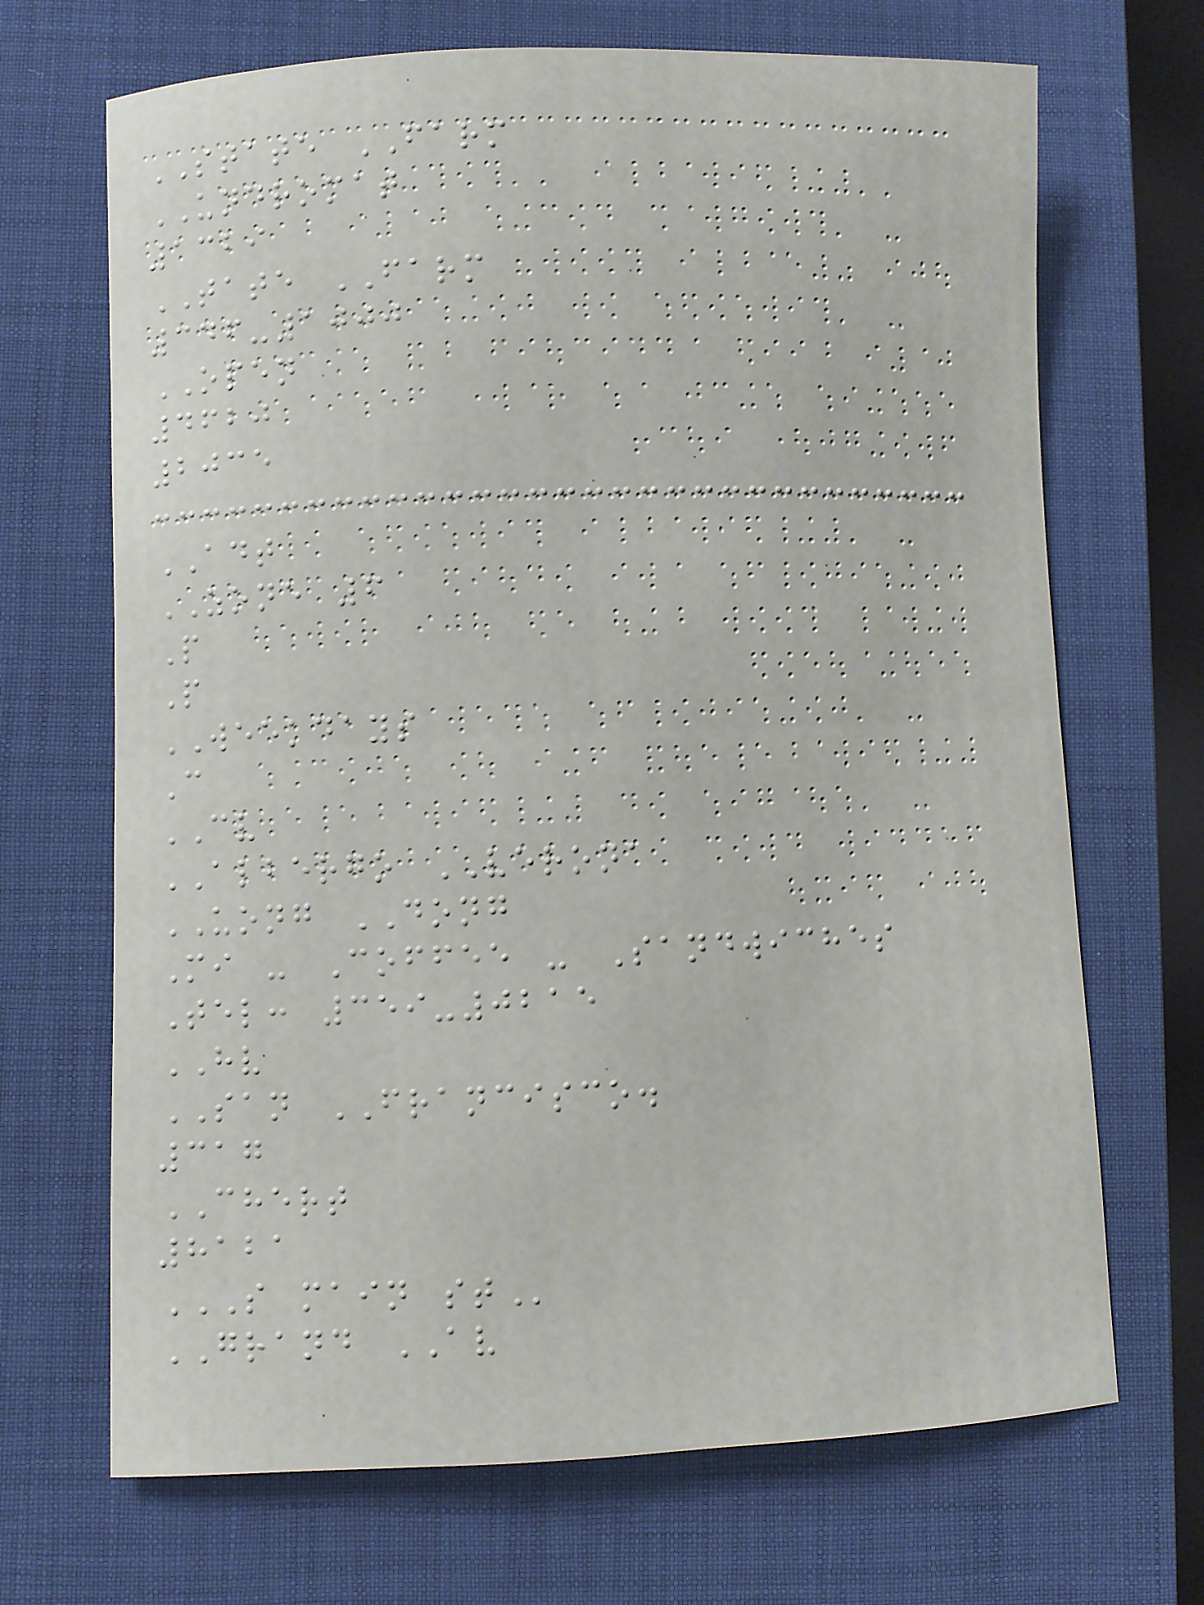STATE FARM
UNDROMAT
1329
TATE FARM
346-1000
OPEN
4620
2035
ADT
ZONE 6
P
P
WEEKDAYS
C
CV
ALBERGO VERONA
UONG DONG
Mi - Coffee - Sandwiches
Tel: 359-0215
HV
SAN FRANCISCO.
317
CHERT
8121
S MAIN ST
GRAND AV
